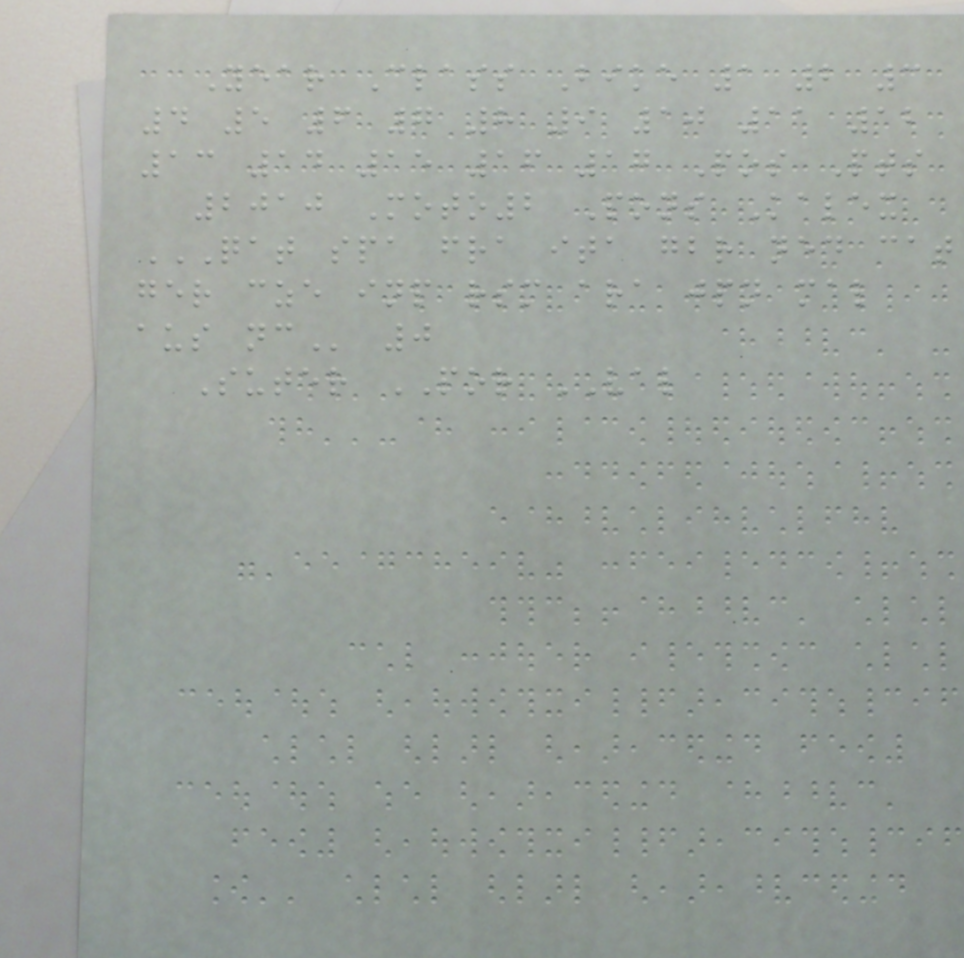Year Class Bike 1 2 3
4 5 6 7 8 9 10 11 12
13 14 15 16 17 Pos Pts
2010 Moto2 Pons Kalex
QAT SPA FRA ITA GBR NED CAT
GER CZE INP RSM ARA JPN MAL
AUS NC 0
Suter POR VAL
